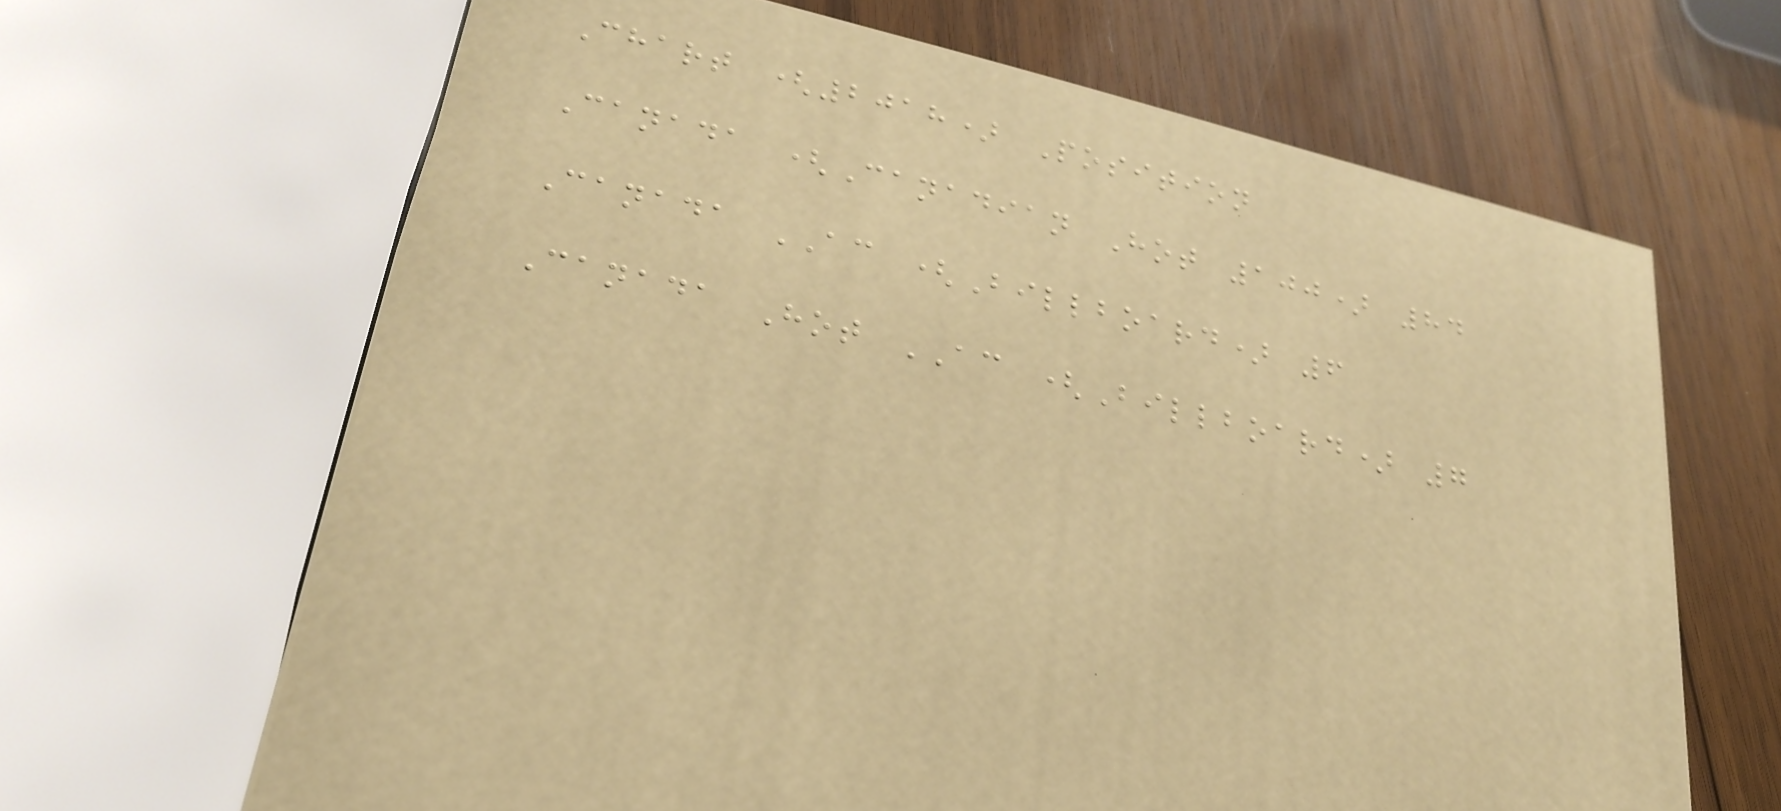Chart (2018) Position
Canada (Canadian Hot 100) 84
Canada AC (Billboard) 6
Canada Hot AC (Billboard) 7
